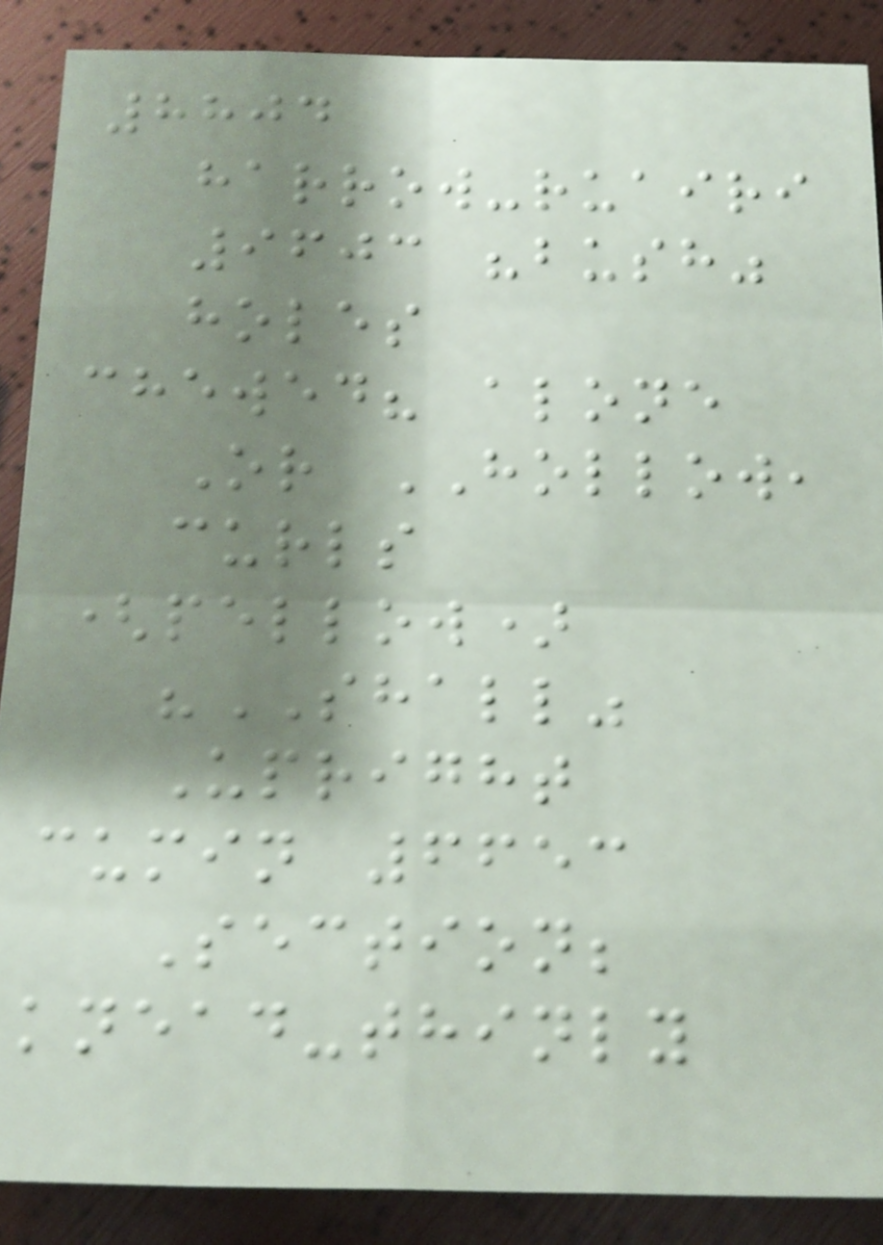8804
harrow-ruairi
9603 "bush"
holes
chewed? alone
Or HOLLOW,
curls
(pellow)
"SHALL"
Upright
cumin 6653
Section;
knead-thinly
